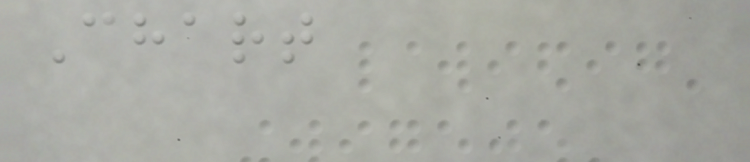Chart
